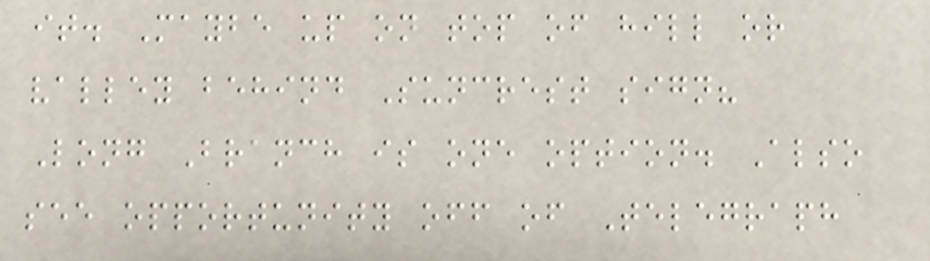it. Maybe up on top of hill or
valley behind Suncrest sign?
Long Branch is one option. Also
see opportunity off of Telegraph
